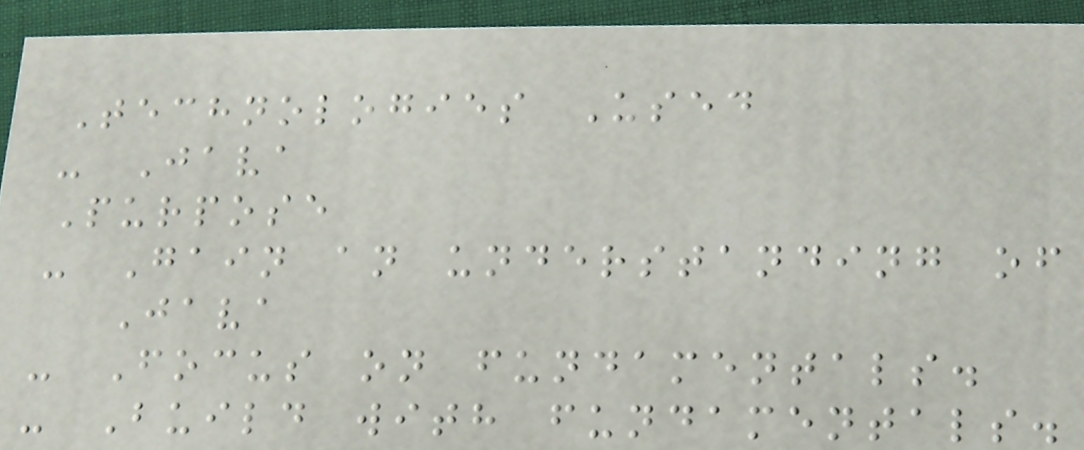Technologies Used
- Java
Purpose
- Gain an understanding of
Java
- Focus on fundamentals.
- Build with fundamentals.
